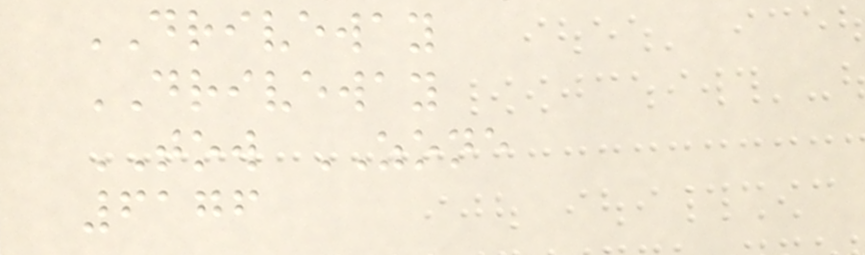DRIVEWAY
DRIVEWAY
TOW ZONE
6176
